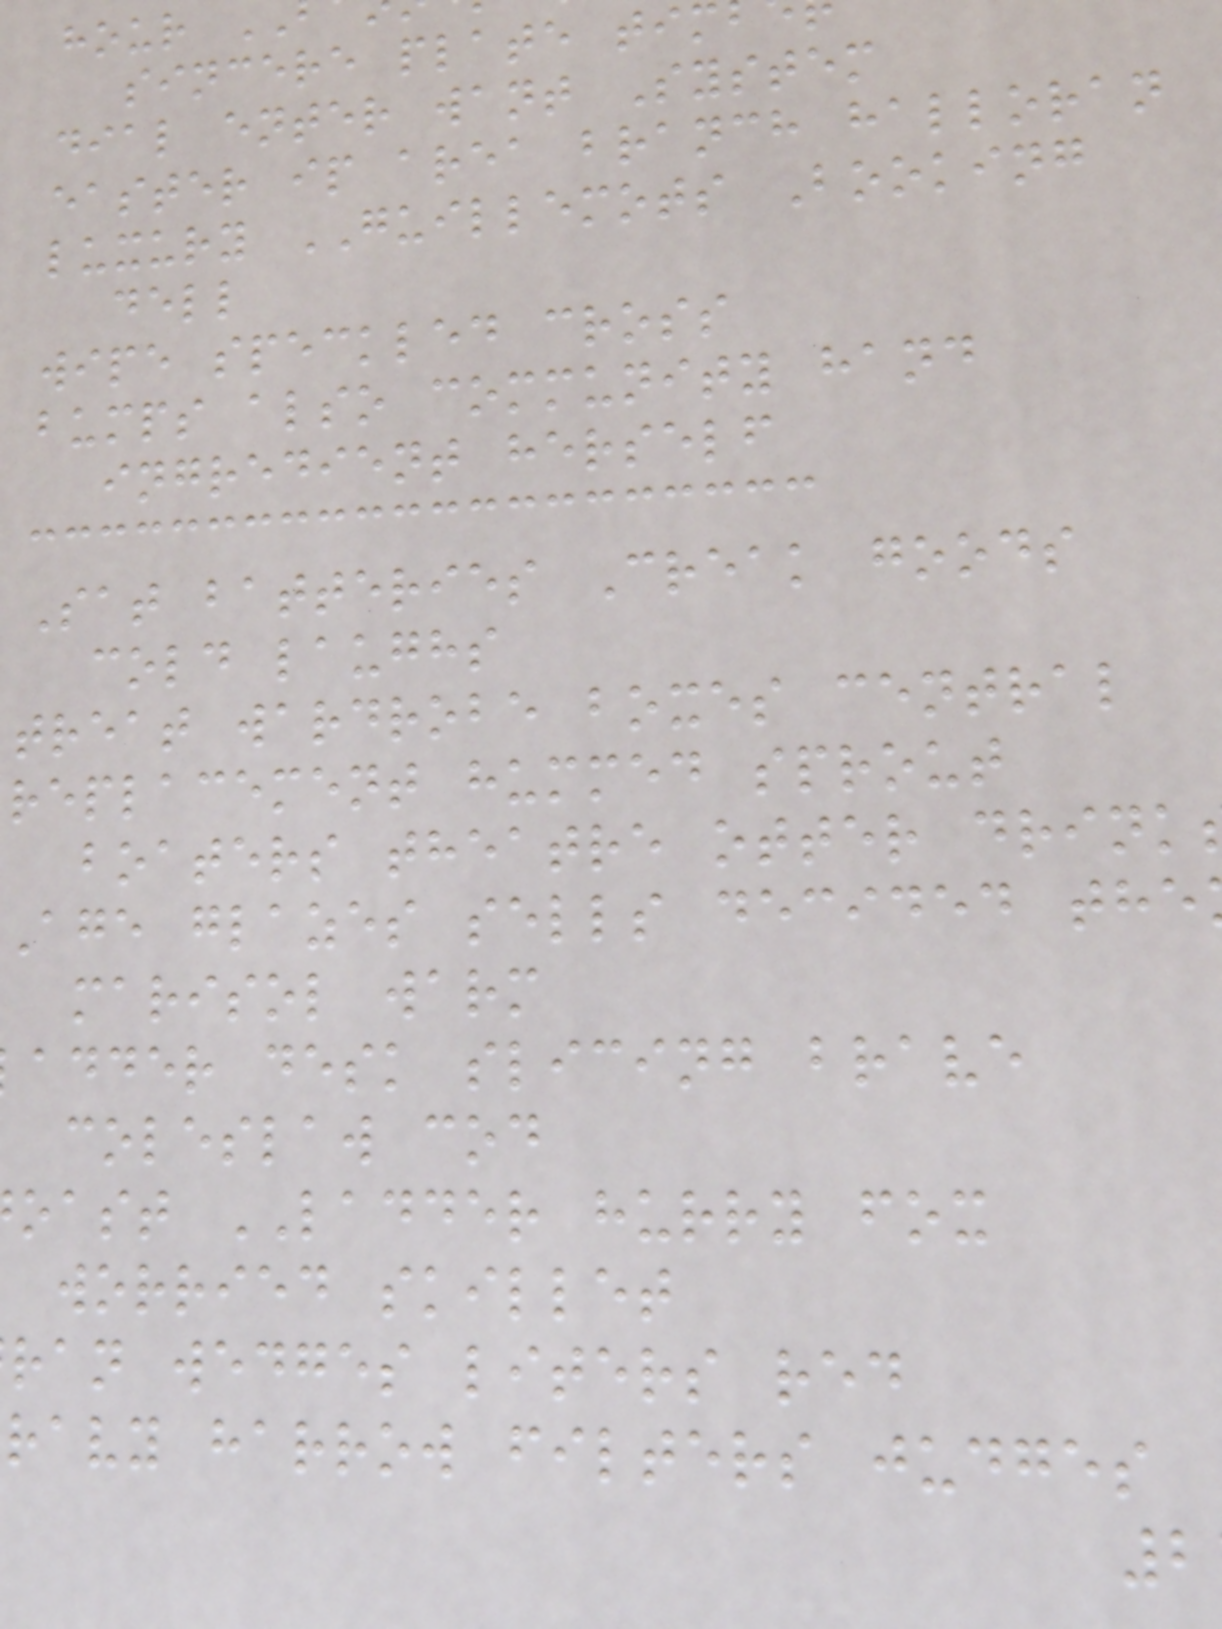sincere plate tim
dial enter want System
easter ip area branch halloran
luxury GUILLEMOTS Booking
dell
wipe speckled cross
bumps also community hand
ingredient herself
Sat batteries Creak goods
cold laughs
treat wardrobe boxes central
replacement hummed sprout
boaters theatre otter drink
Age glazes sells decided the
marisol warm
adder desk slicing brave
coleslaw cod
oast LADDER hurry fox
worried skillet
ran wedges liters red
ravy harrow filters judges
